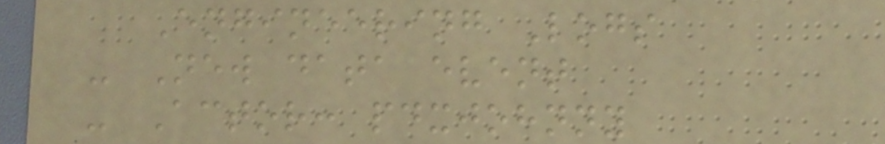Engineering Logs
- New data event
- Actor: pdxjohnny
